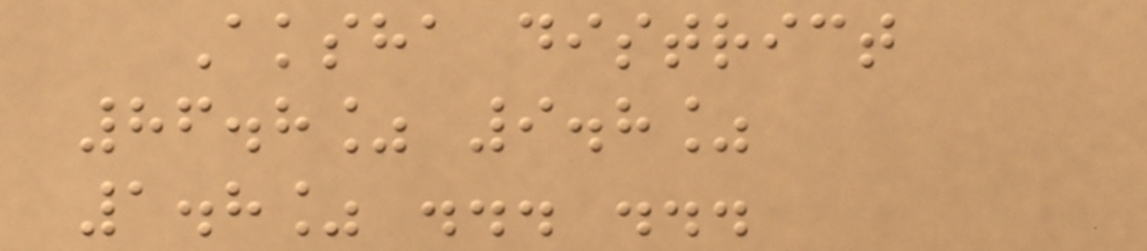Aksha district
86.8% 9.8%
1.8% ... ...
